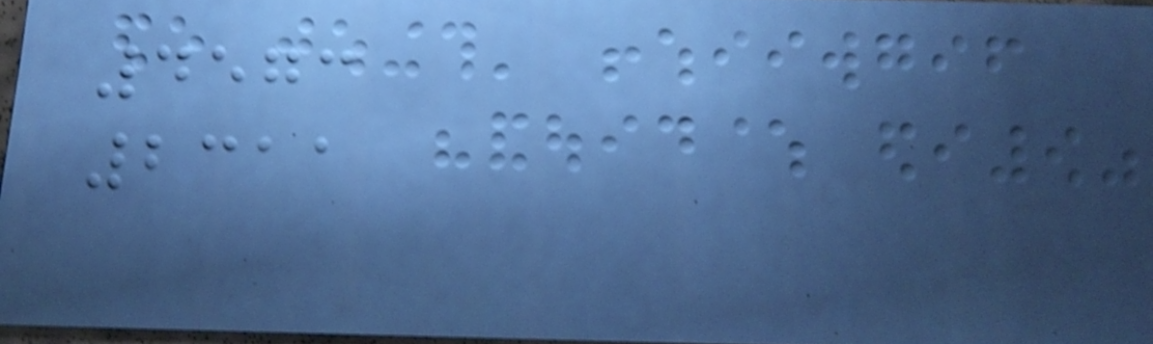4573
2311
